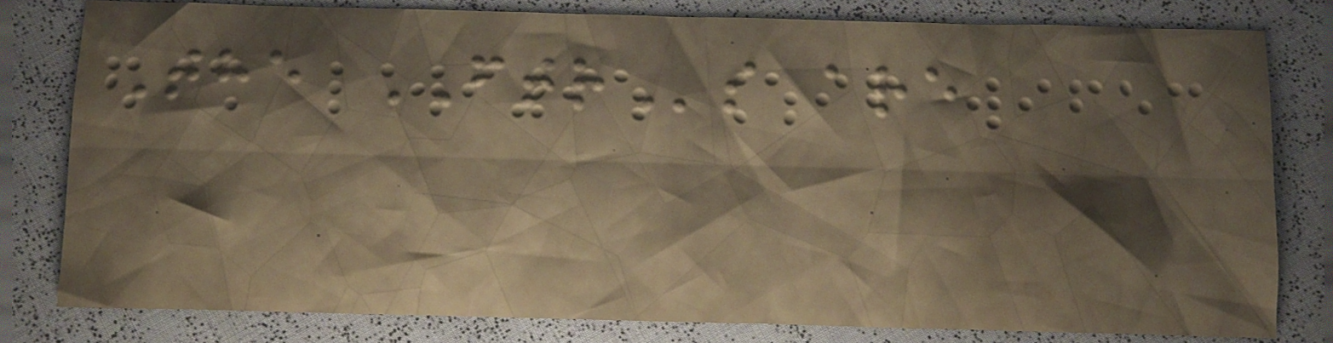The FTRs are
